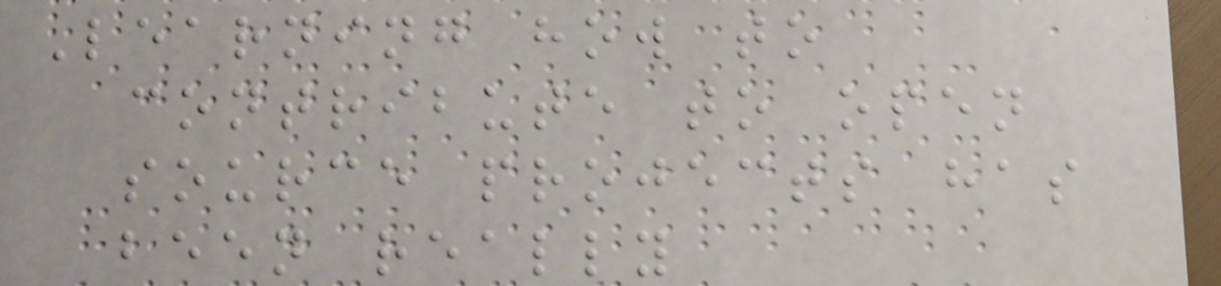Learning how to
contribute to open
source projects has
been really
